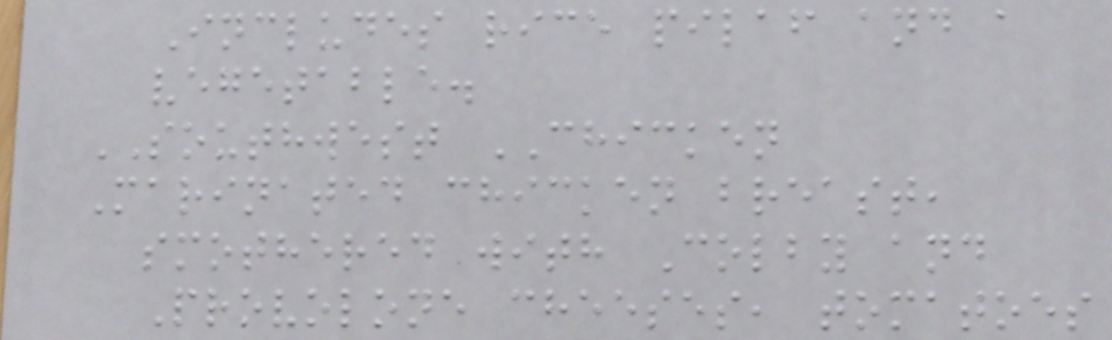Includes rice pilaf and a
vegetable.
SOUTHWEST CHICKEN
Marinated chicken breast,
smothered with Colby and
Provolone cheeses, tomatoes
